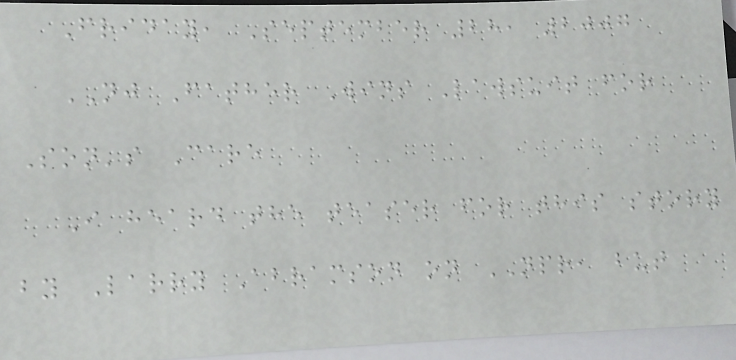Friday, September 28, 2007
NJ Father Wins Lawsuit for
Son's Care
I heard the teaser for this story
by Larry Abramson on NPR, but
